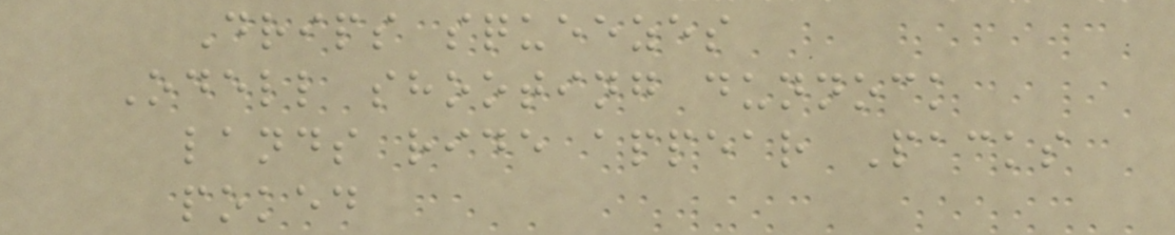Drips squeezes
Odell shooting dunnock
lands ride appear Packs
poked
